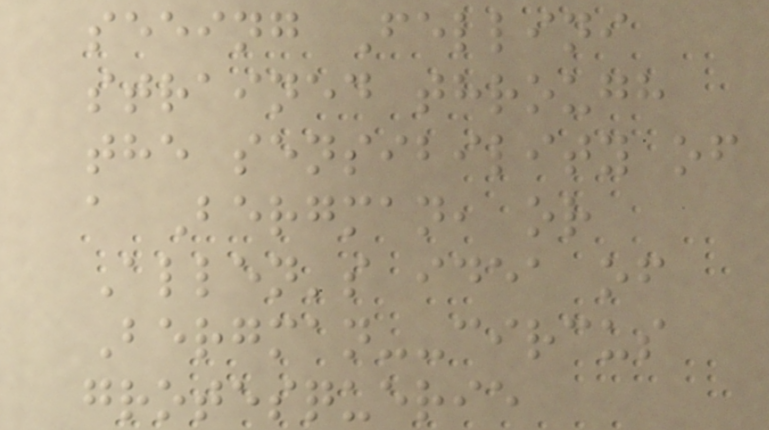seeing Fellini
strained through
the sensibility of
a Bergman, or
Allen's idea of
Bergman--circus
grotesquerie
